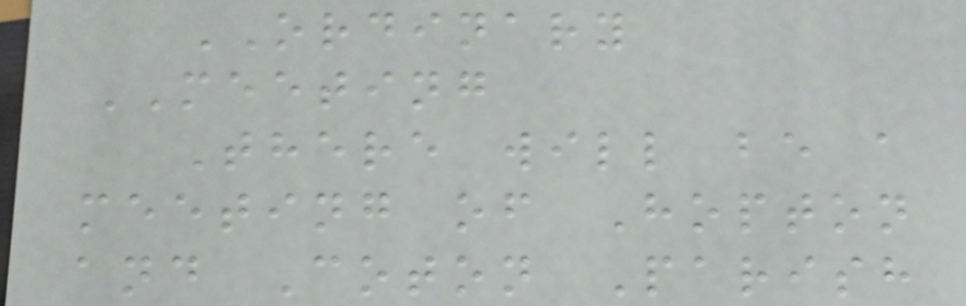ORDINARY
MEETING
There will be a
meeting of Hopton
and Coton Parish
